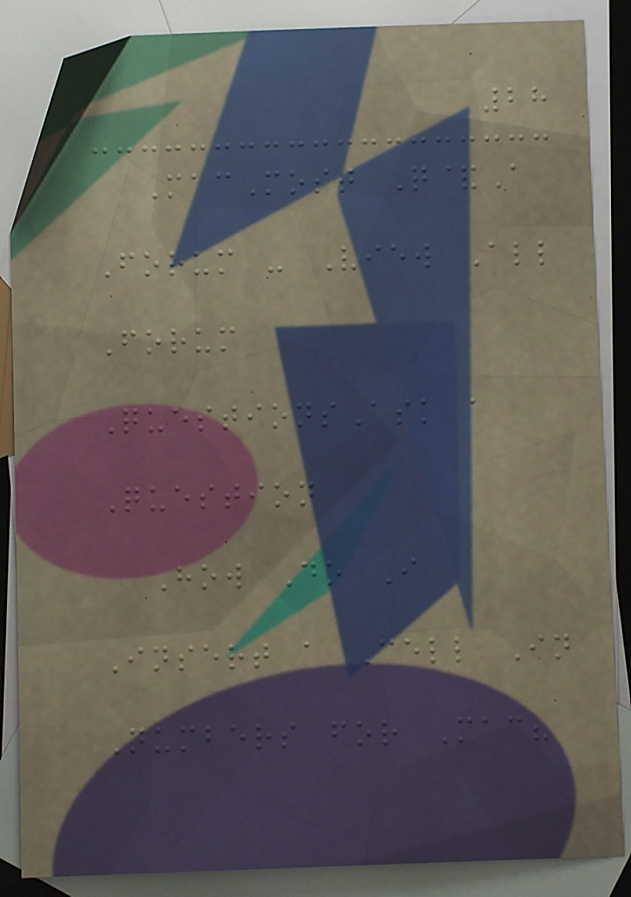28
MacMost Q&A
Forum - View All
Forum
QuestionsAsk a
Question
How Do I
Insert a Cell In
Numbers for Mac?
